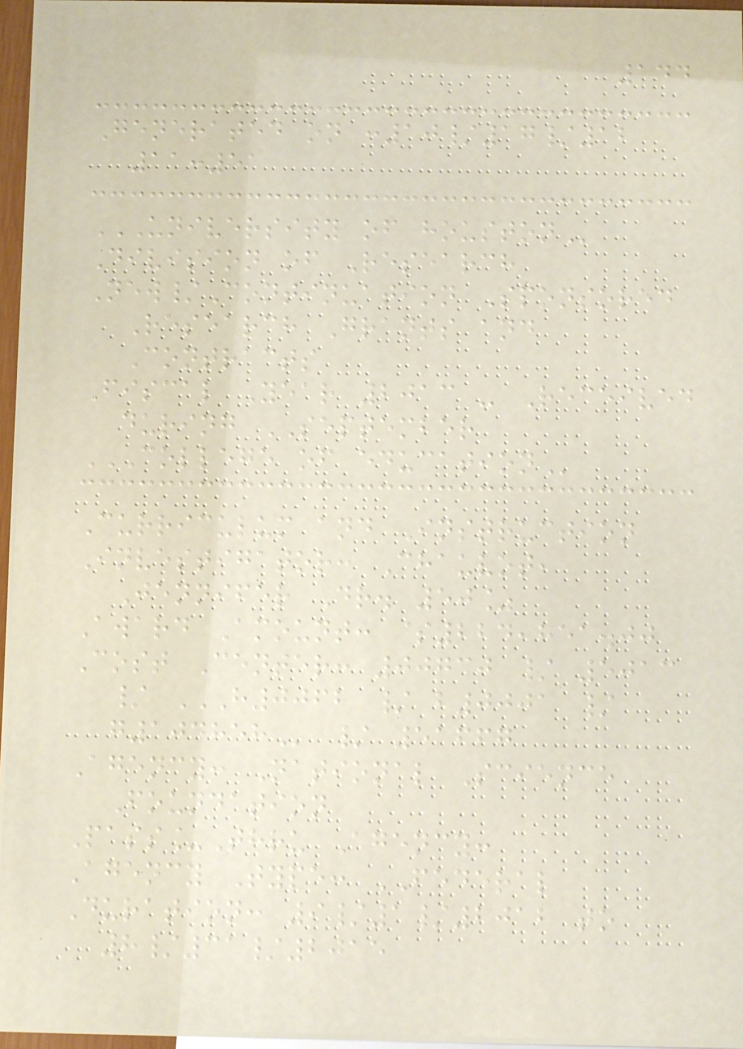144
Generated on :10/17/12
11:51
UNIVERSITY OF HOUSTON
Division of Research
New/Continuation Sponsored
Research Grants and
Contracts
Fiscal Year 2013 - Received
during SEPTEMBER
COLLEGE OF EDUCATION
Curriculum and Instruction
Investigator: Chauvot,
Jennifer Dr. 50%
Award Amount: $224,851.00
Cost Center: 00730 / 5013
/ H0062 / B0001 /
G104858 / 51667
Agency: National Science
Foundation
Pass_Thru Agency:
Agency Type: FEDERAL
Duration: 9/1/2012 to
8/31/2015
